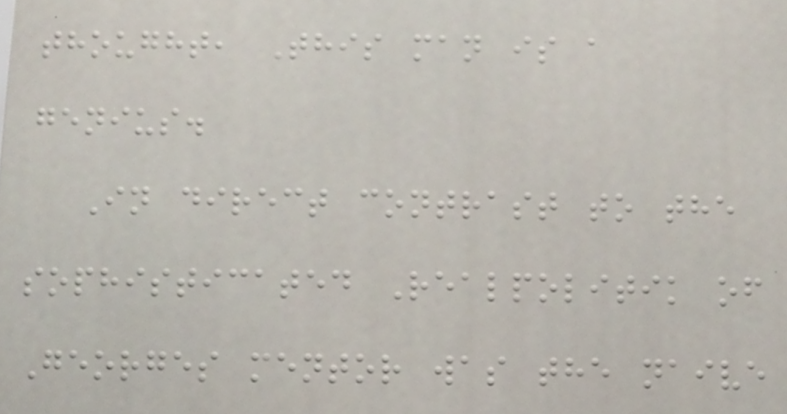thought, This man is a
genius.
In direct contrast to the
sophisticated Realpolitik of
Georges mentor was the naive
